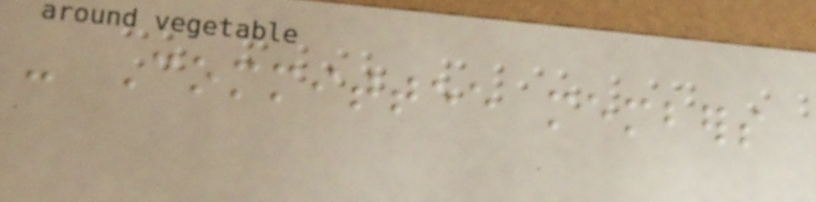- Committee members
